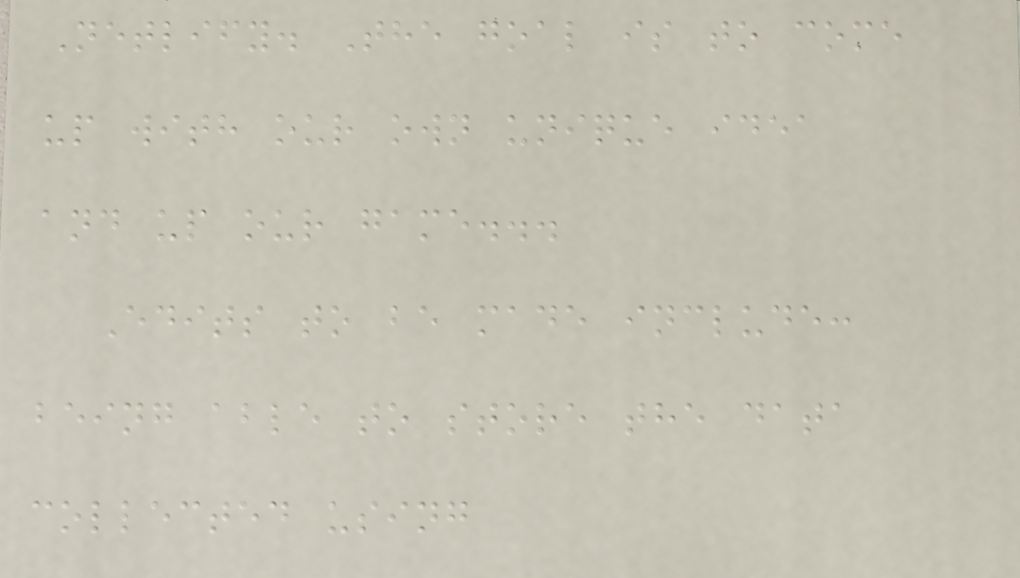Netlify. The goal is to come
up with our own unique idea
and up our game...
Edits to be made include:
being able to store the data
collected using
